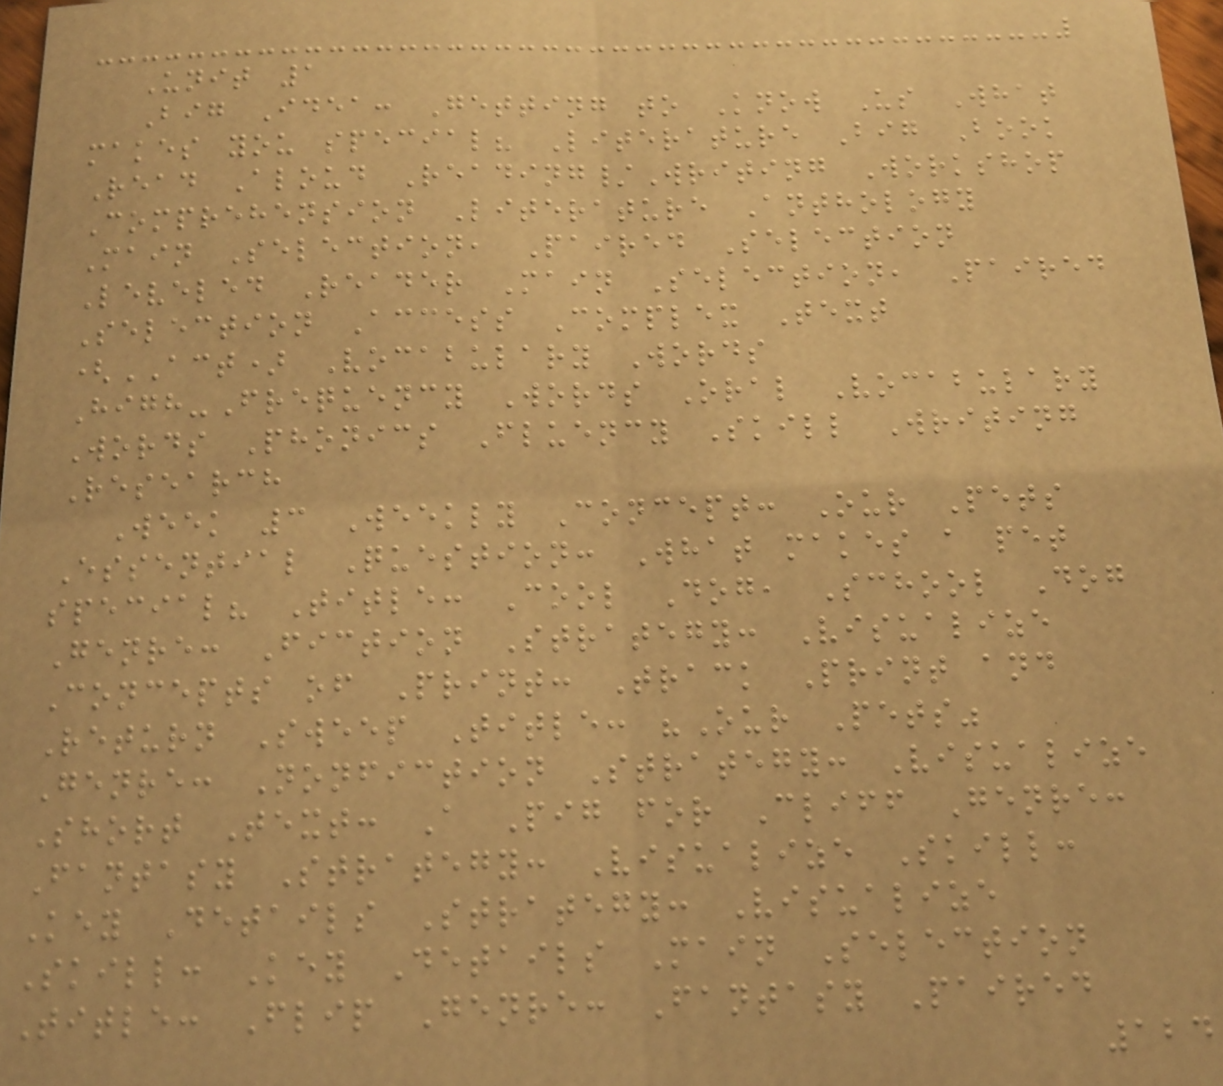Unit 1
Big Idea: Getting to Know Us What
makes you special? Literature Big Book
Read Aloud Reading/Writing Workshop
Comprehension Literature Anthology
Main Selection, Paired Selection
Leveled Reader Main Selection, Paired
Selection Access Complex Text
(ACT) Vocabulary Words
High-Frequency Words Oral Vocabulary
Words Phonics Fluency Skill Writing
Research
Week 3 Weekly Concept: Our Pets
Essential Question: What makes a pet
special? Title: Cool Dog, School Dog
Genre: Fiction Strategy: Visualize
Concepts of Print: Track Print and
Return Sweep Title: "Our Pets"
Genre: Nonfiction Strategy: Visualize
Short Text: A Pig for Cliff Genre:
Fantasy Strategy: Visualize Skill:
Key Details Strategy: Visualize
Skill: Key Details Main Selection
Title: Flip Genre: Fantasy Paired
124
